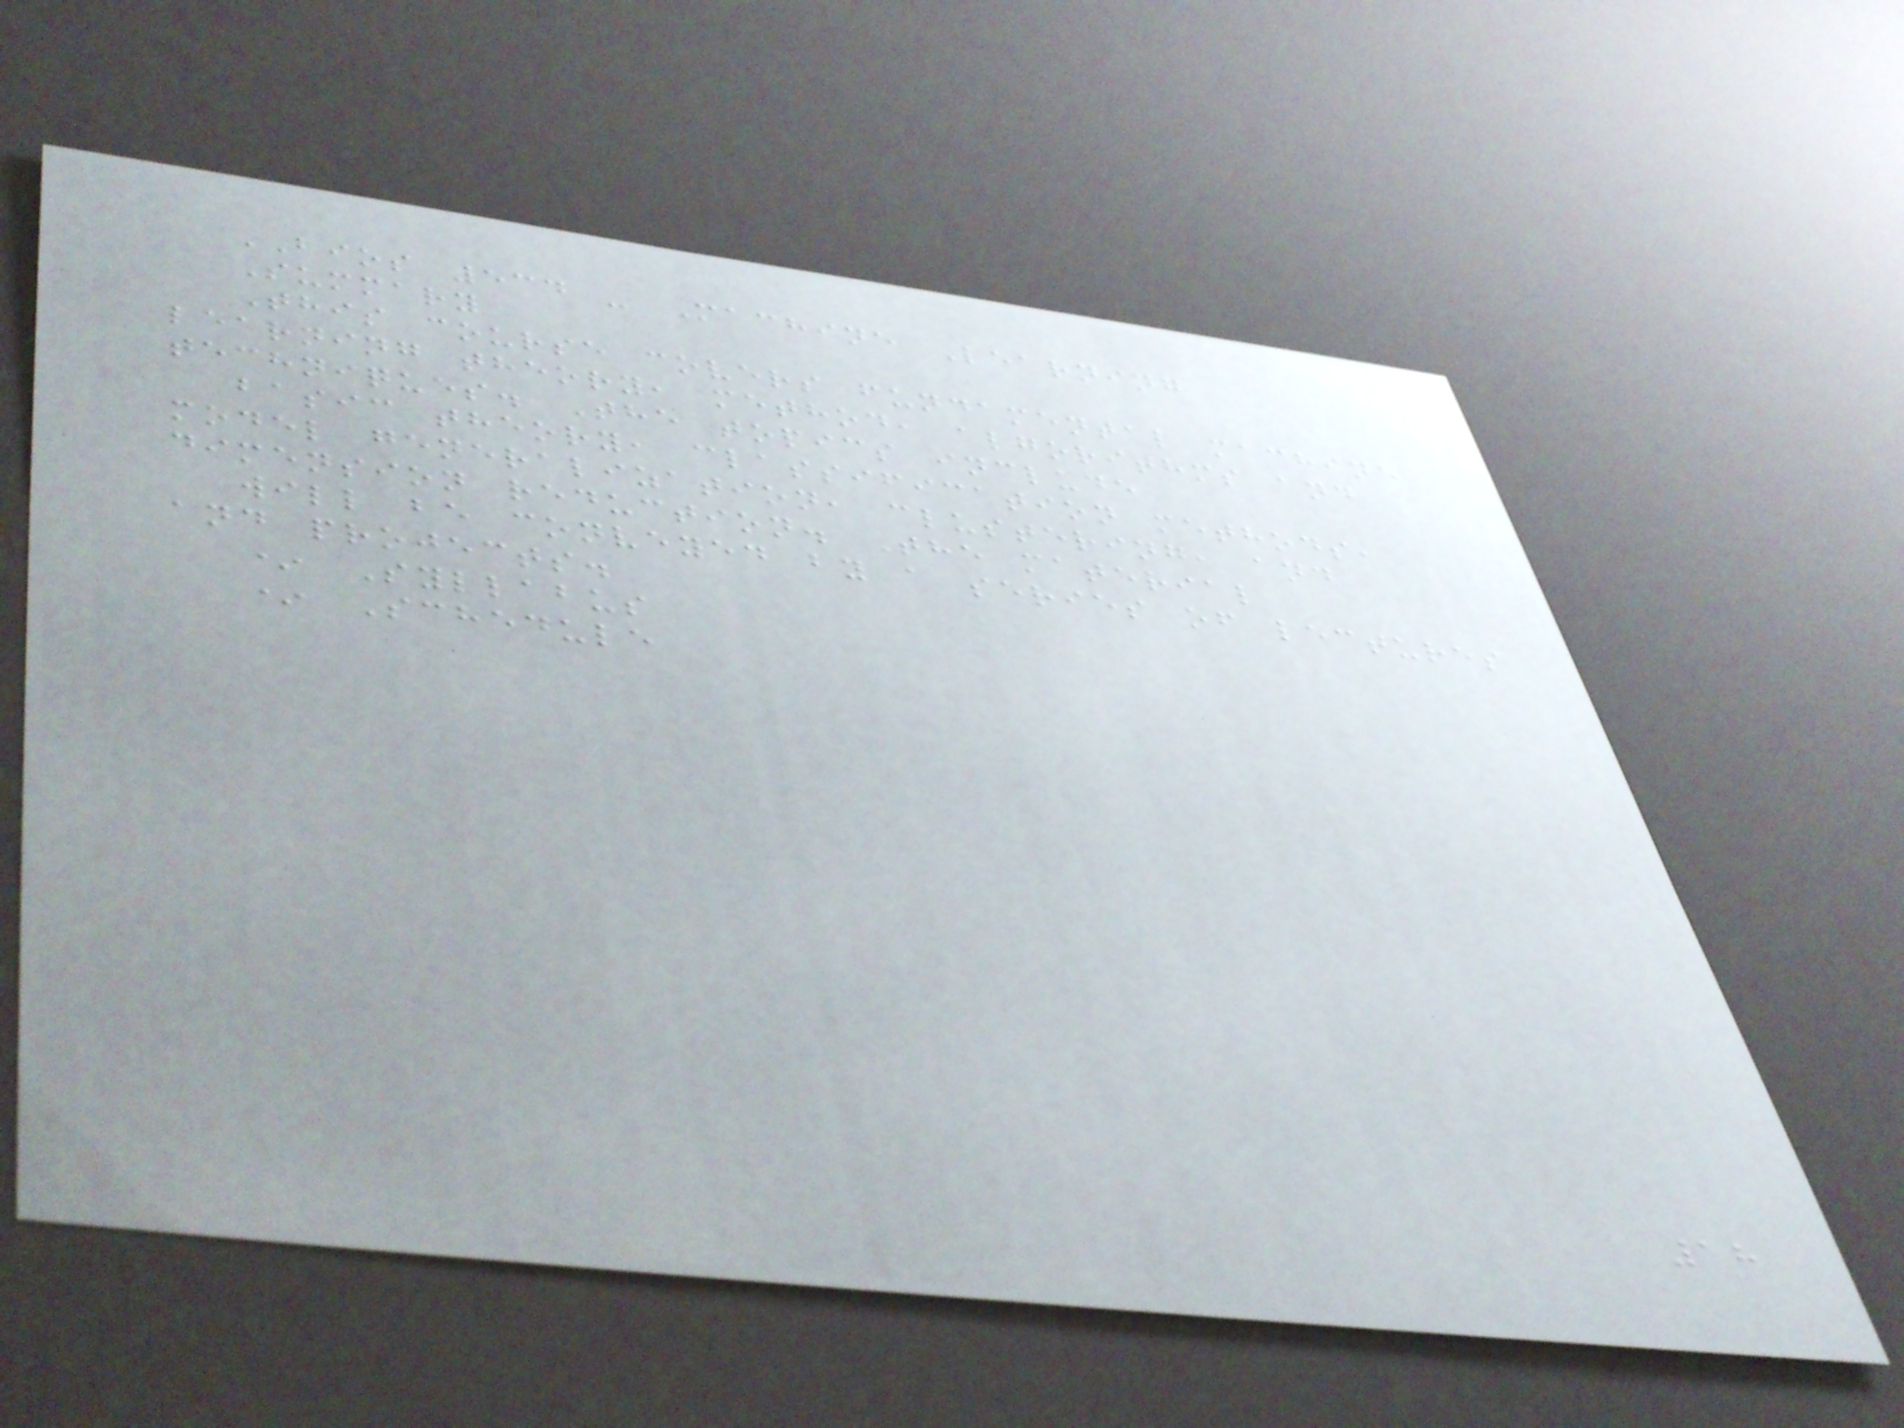BIOS 534 - Machine Learning
Summary
This course covers fundamental machine
learning theory, method, algorithms and
techniques. The topics include
basic theory, classification methods,
model generalization, clustering, and
dimension reduction. The material
will be conveyed by a series of lectures
and projects.
* Syllabus
* Schedule
18
